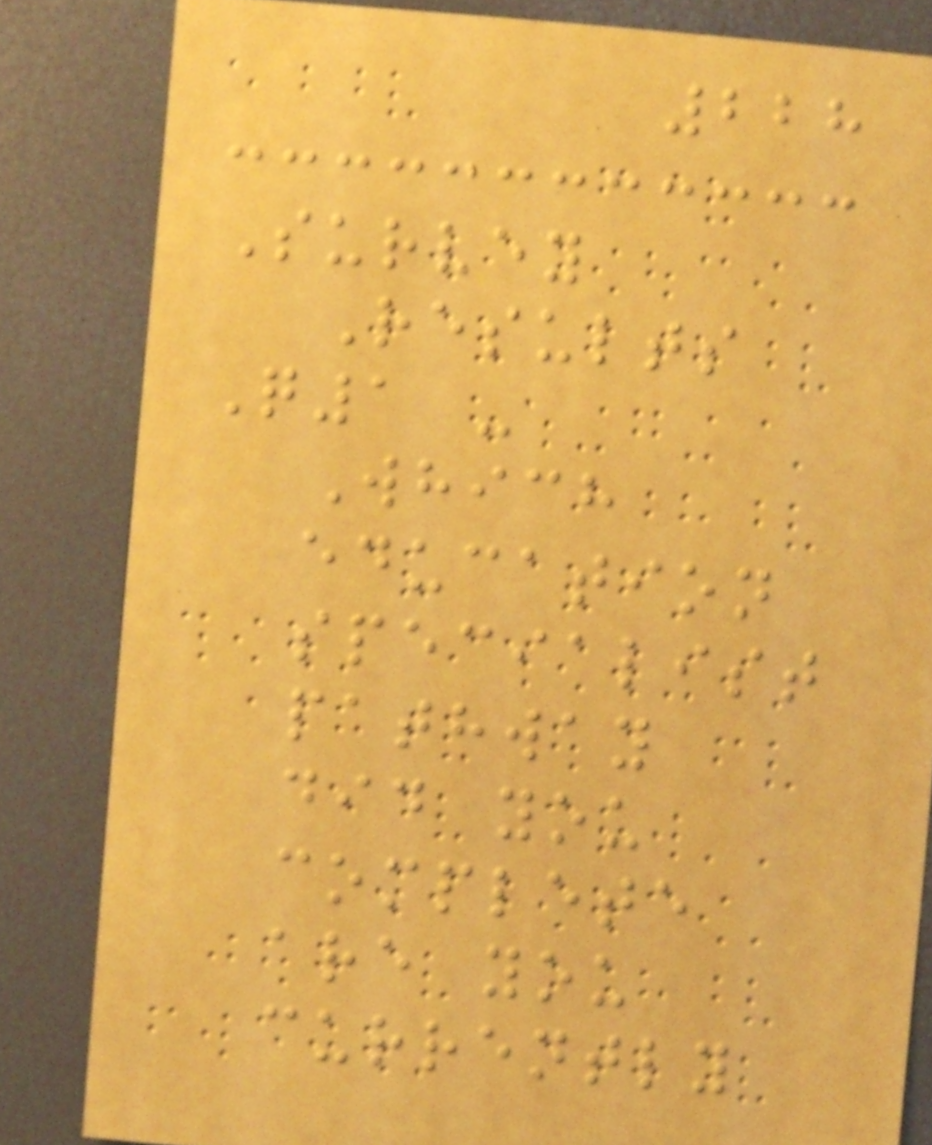228
Survey
Results
Q1 -
Which
education
specialist
pathway
did you
complete
are you
currently
